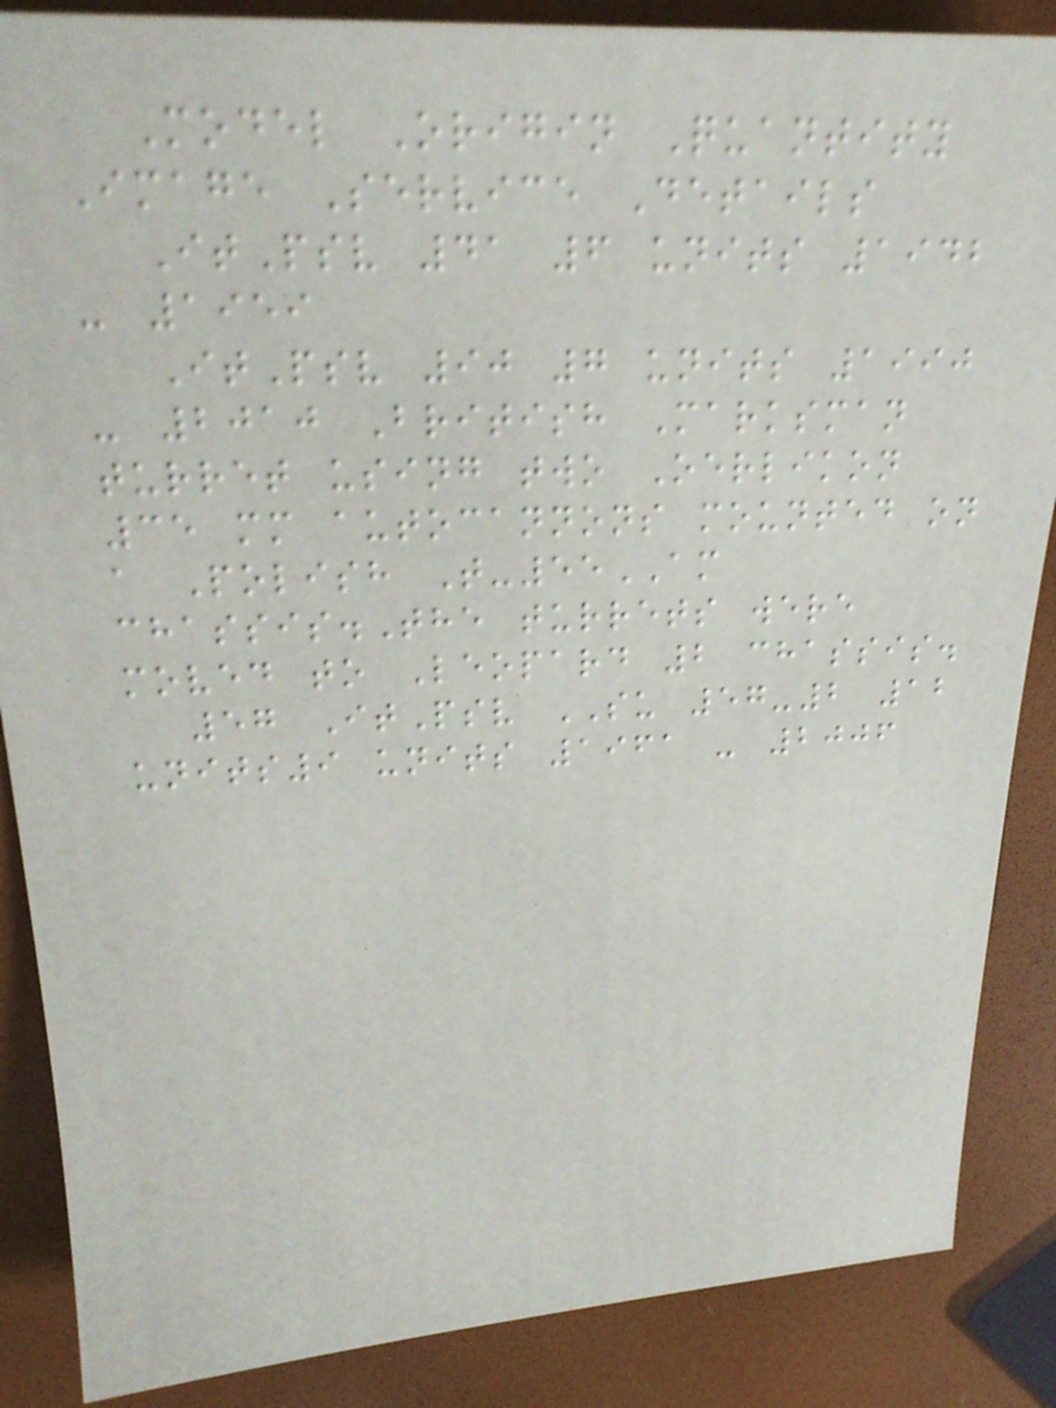Model Origin Quantity
Image Service Details
ItPsv 41 6 units 1942
- 1959
ItPsv 90 7 units 1990
- 2010 British Marksman
turret using two Oerlikon
35 mm autocannons mounted on
a Polish T-55AM
chassis.The turrets were
moved to Leopard 2 chassis.
57 ItPsv SU 57-2 12
units9 units 1961 - 2006
